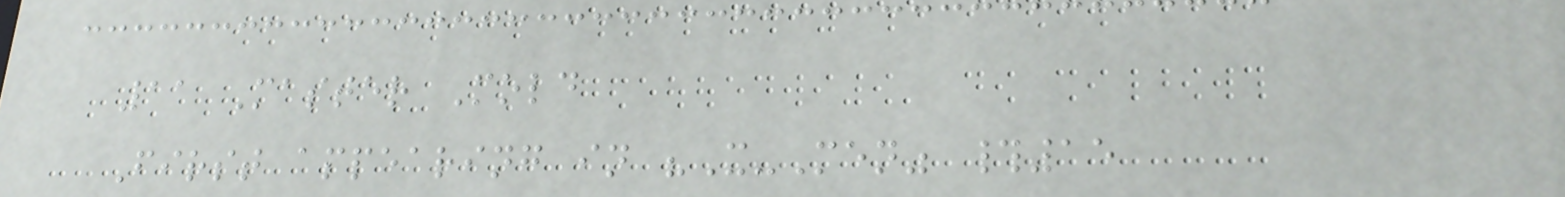11 Master Mold
First appearing in "X-Men" #15
